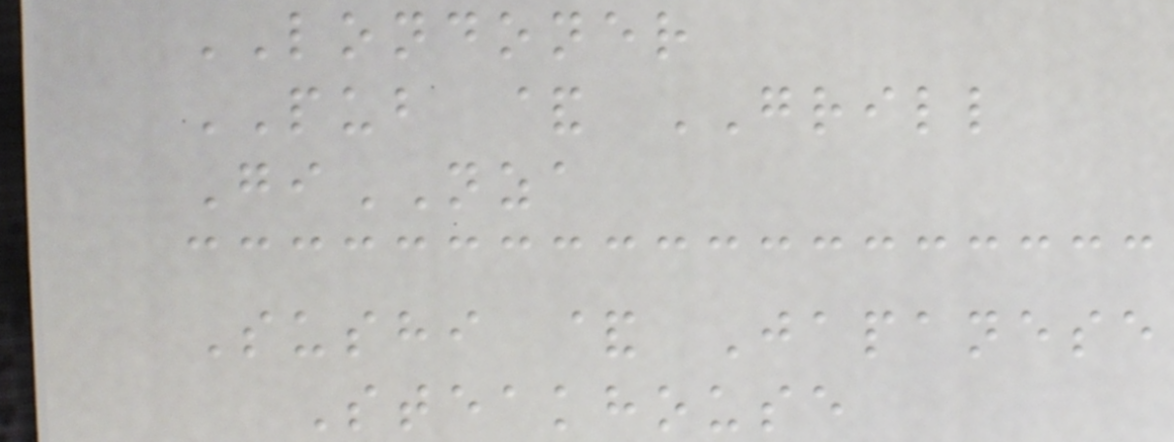LONDONER
PUB & GRILL
GiNZA
Sushi & Japanese
Steakhouse
